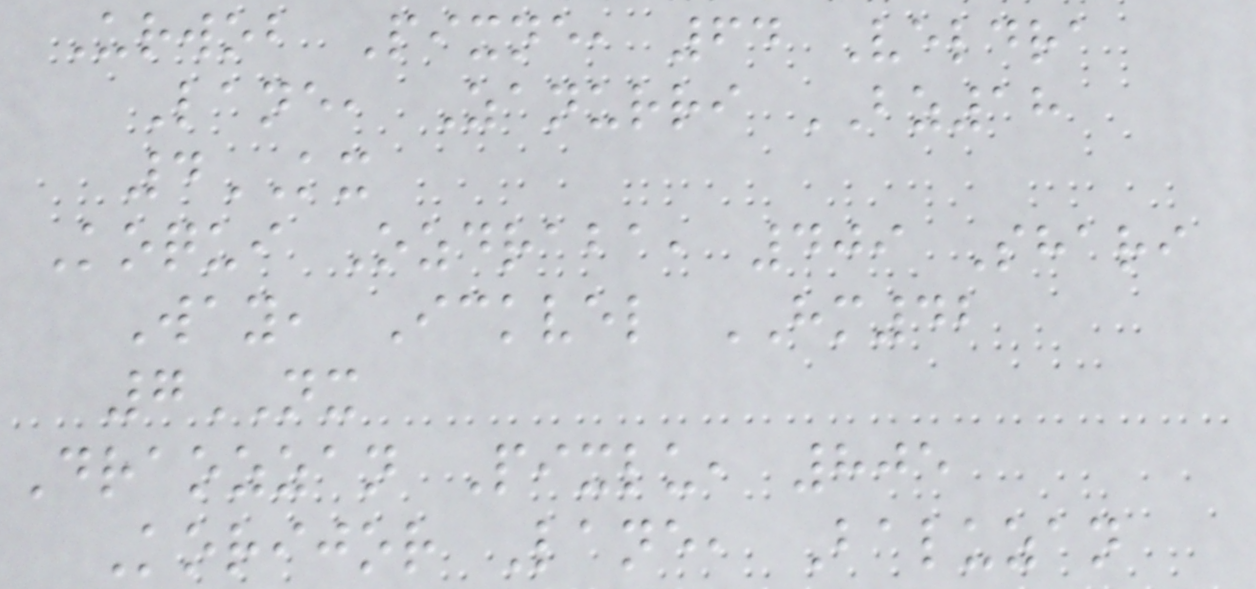Urwob Pixne, 64 Veldra
Lane, Zanurri BZ18
4KX
Koqui Ozdraba, 409 Shari
Way, Ickvel HM42
7NX
Draozzan Pixlu, 805
Korijor Lane, Baluzan
